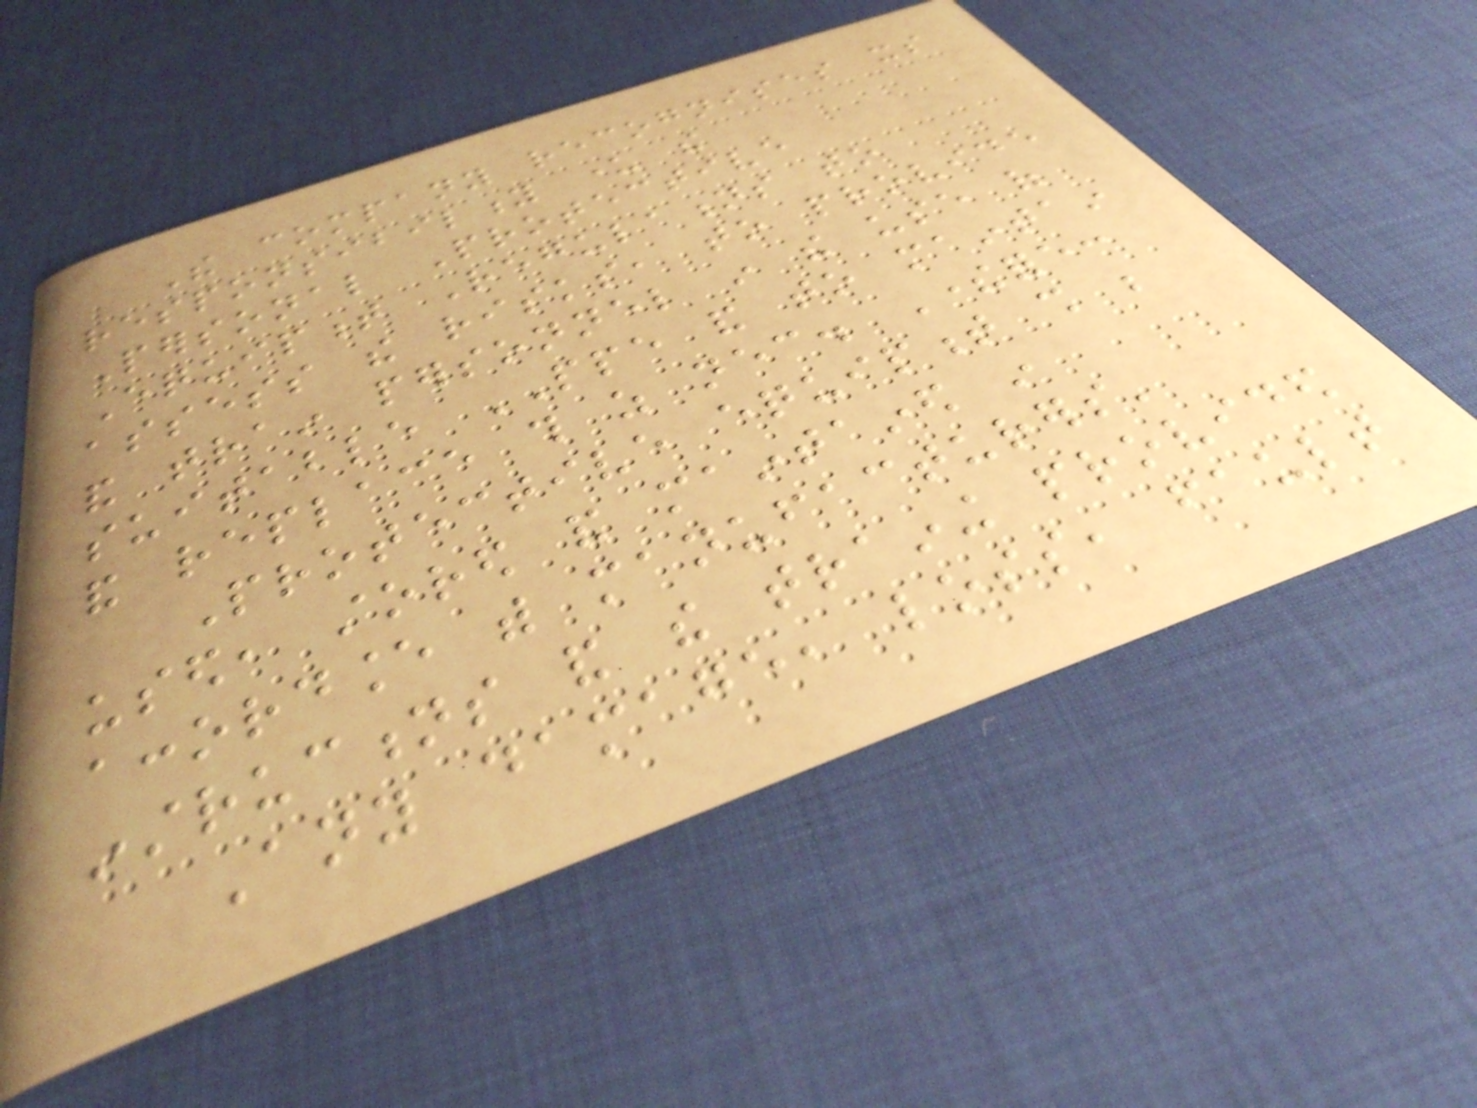The company recognises its
responsibility under the
Personal Protective
Equipment Regulations to
assess the risks, to provide
and train personnel in the use of
suitable PPE and to maintain
and replace this as necessary. Therefore:
Protective equipment shall be
used, stored and maintained in
accordance with manufacturers'
instructions and the training provided
Any damage, loss, fault
